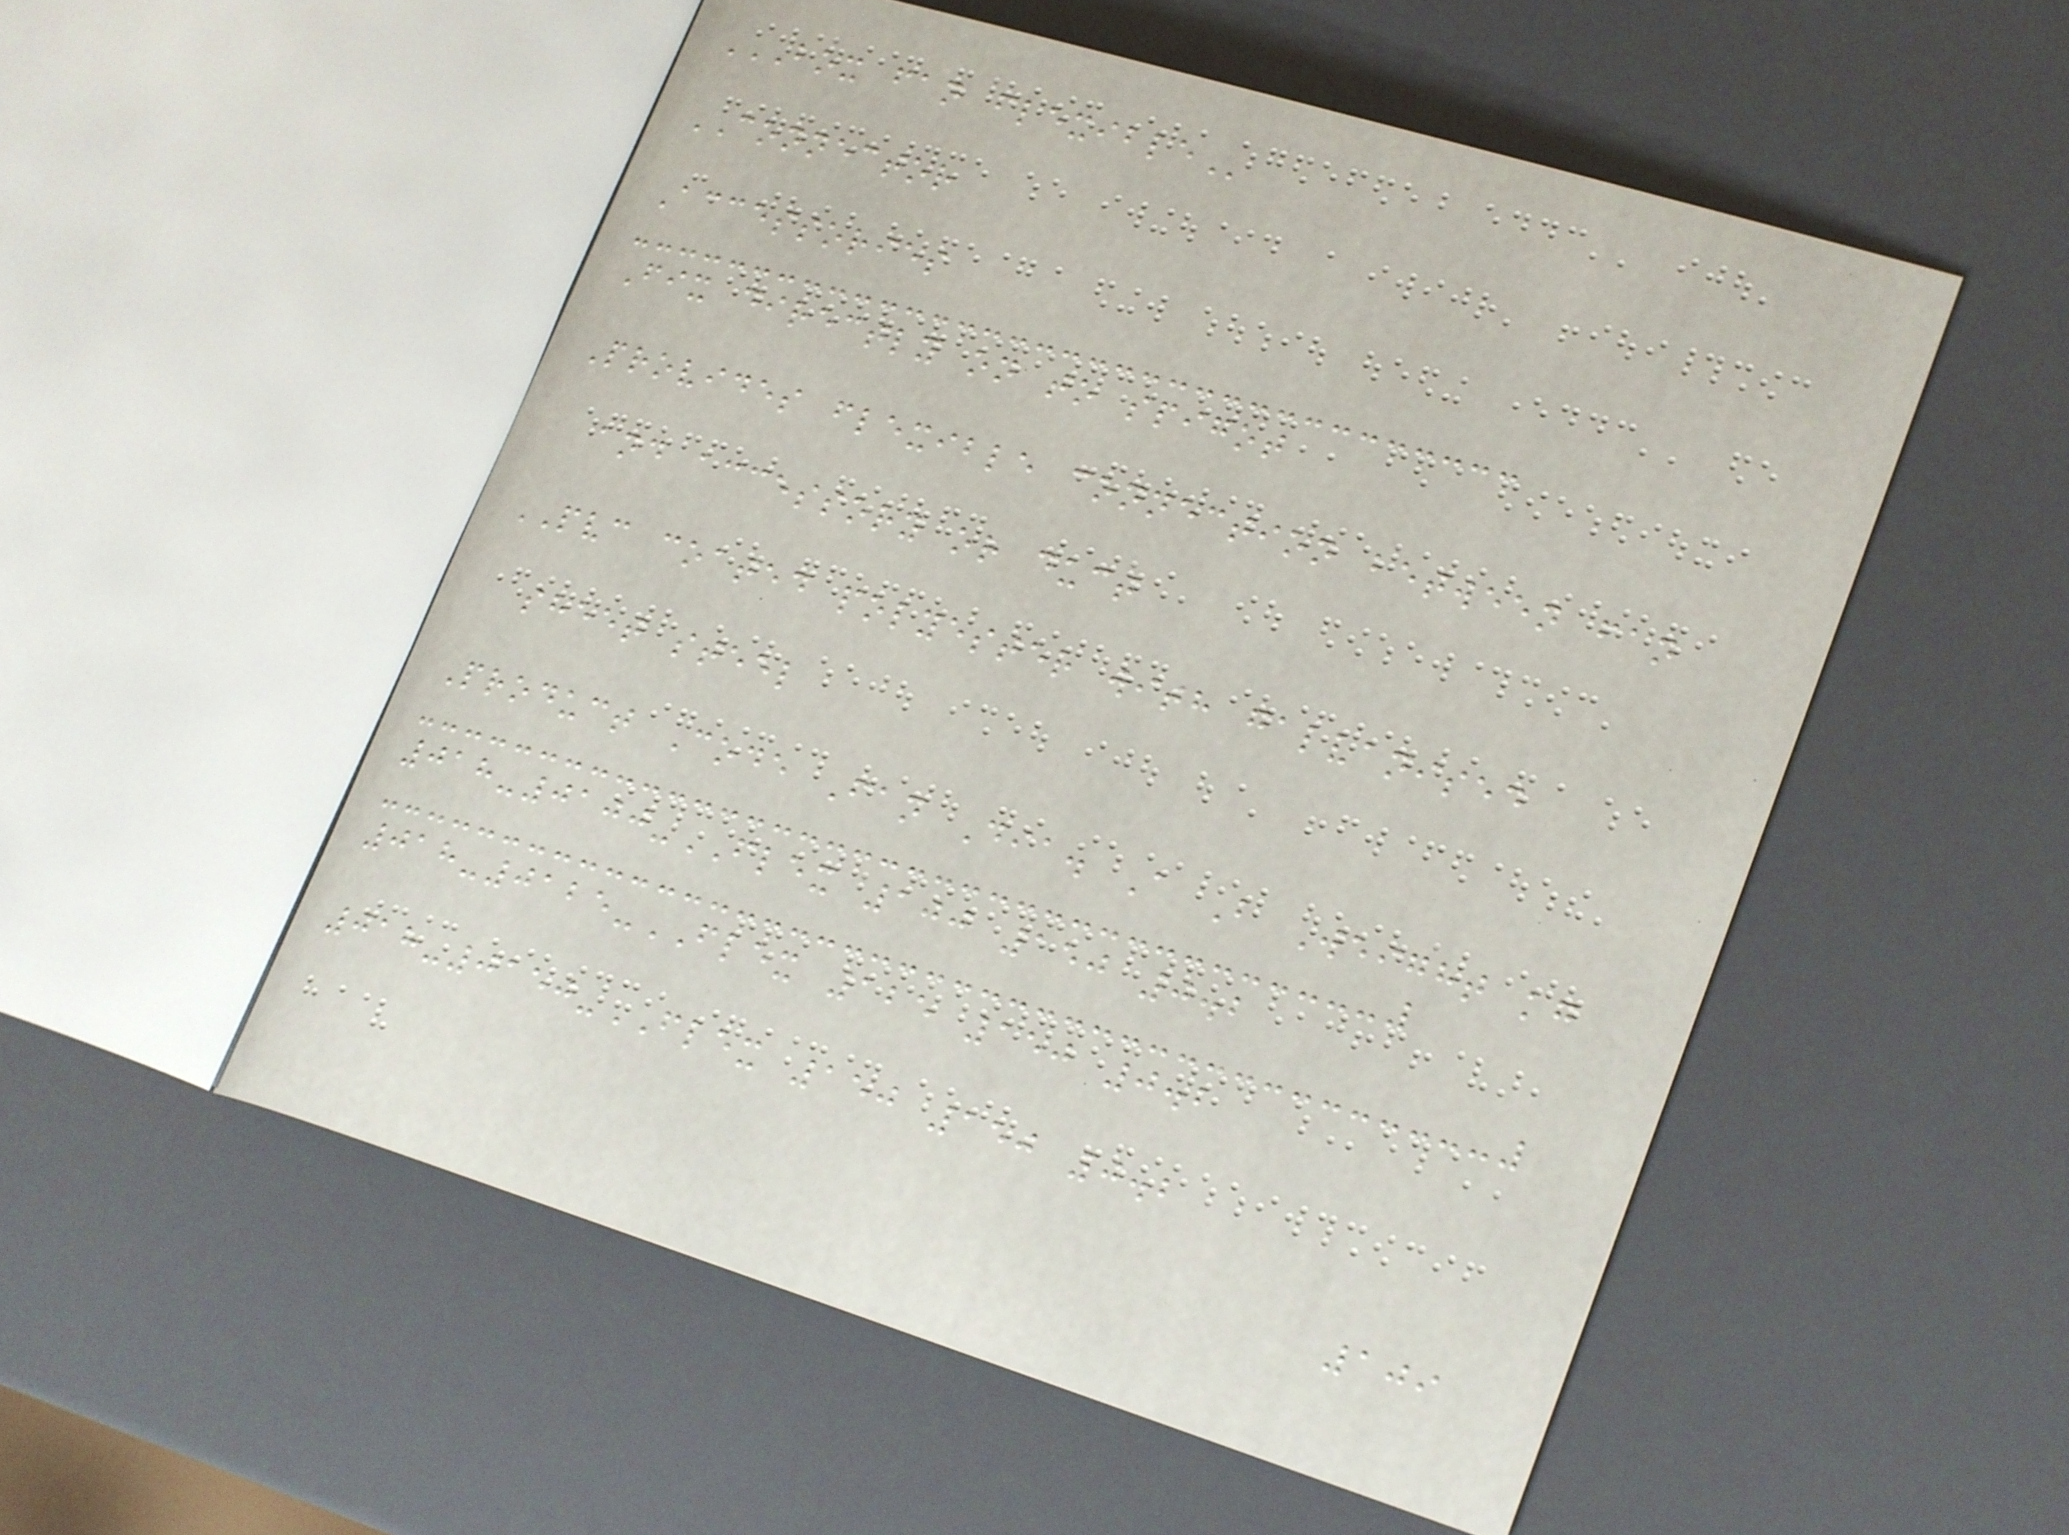BOX FAN FLEXIBLE
CONNECTOR
Accessories
Fix directly on to spigot
Provides flexible connection between fan
and accessory or duct
PVC coated polyester with galvanised
sheet steel
Product Code Fan Dia. A B Weight kg
018-0100-FLEX 100 150 0.2
018-0125-FLEX 125 150 0.2
018-0150-FLEX 150 150 0.2
109
